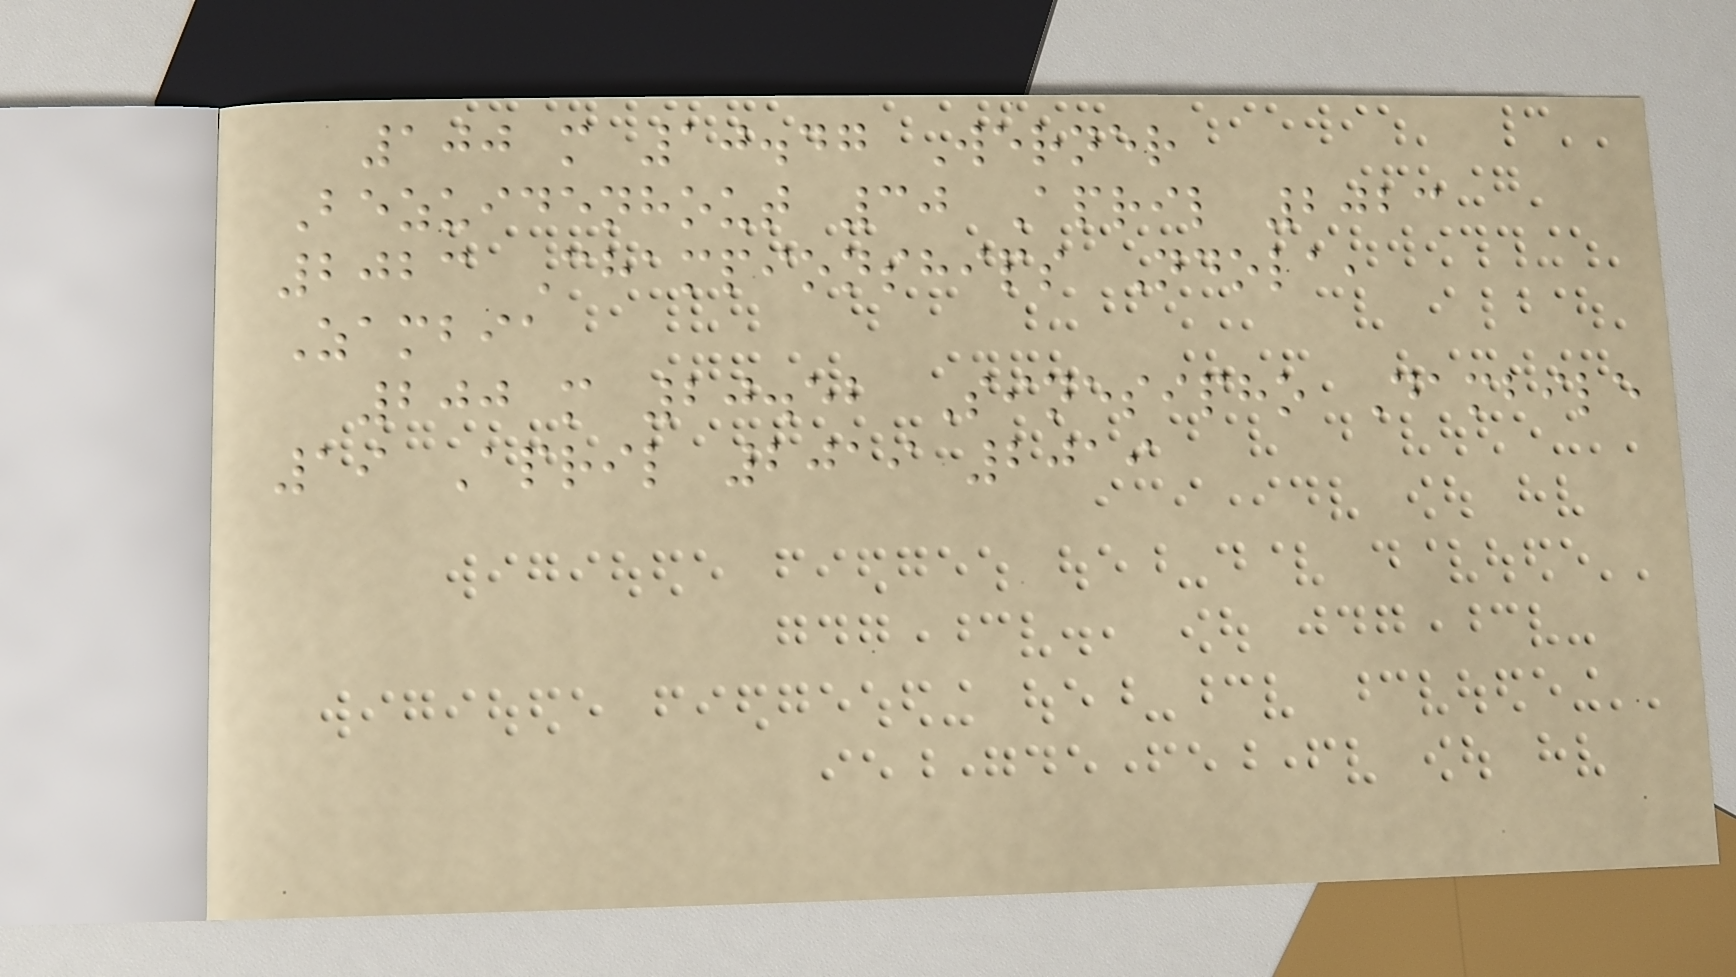100 m 10.47 Werner
Bezuidenhout 30 April 2023
2023 Championships Ndola,
Zambia
200 m 20.52 Sinesipho Dambile
19 April 2019 2019
